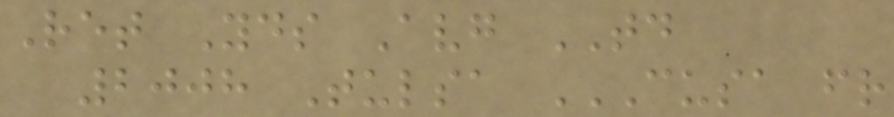Ret Yds Avg TD
2008 Tulsa CUSA FR
